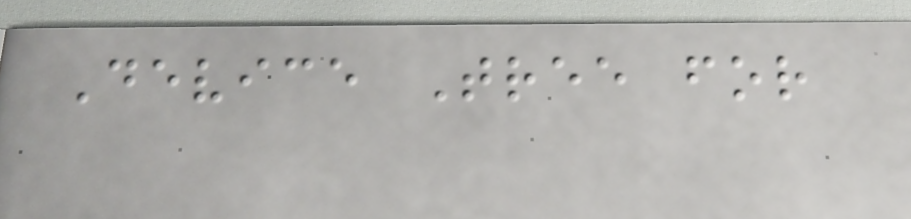Device Tree for
